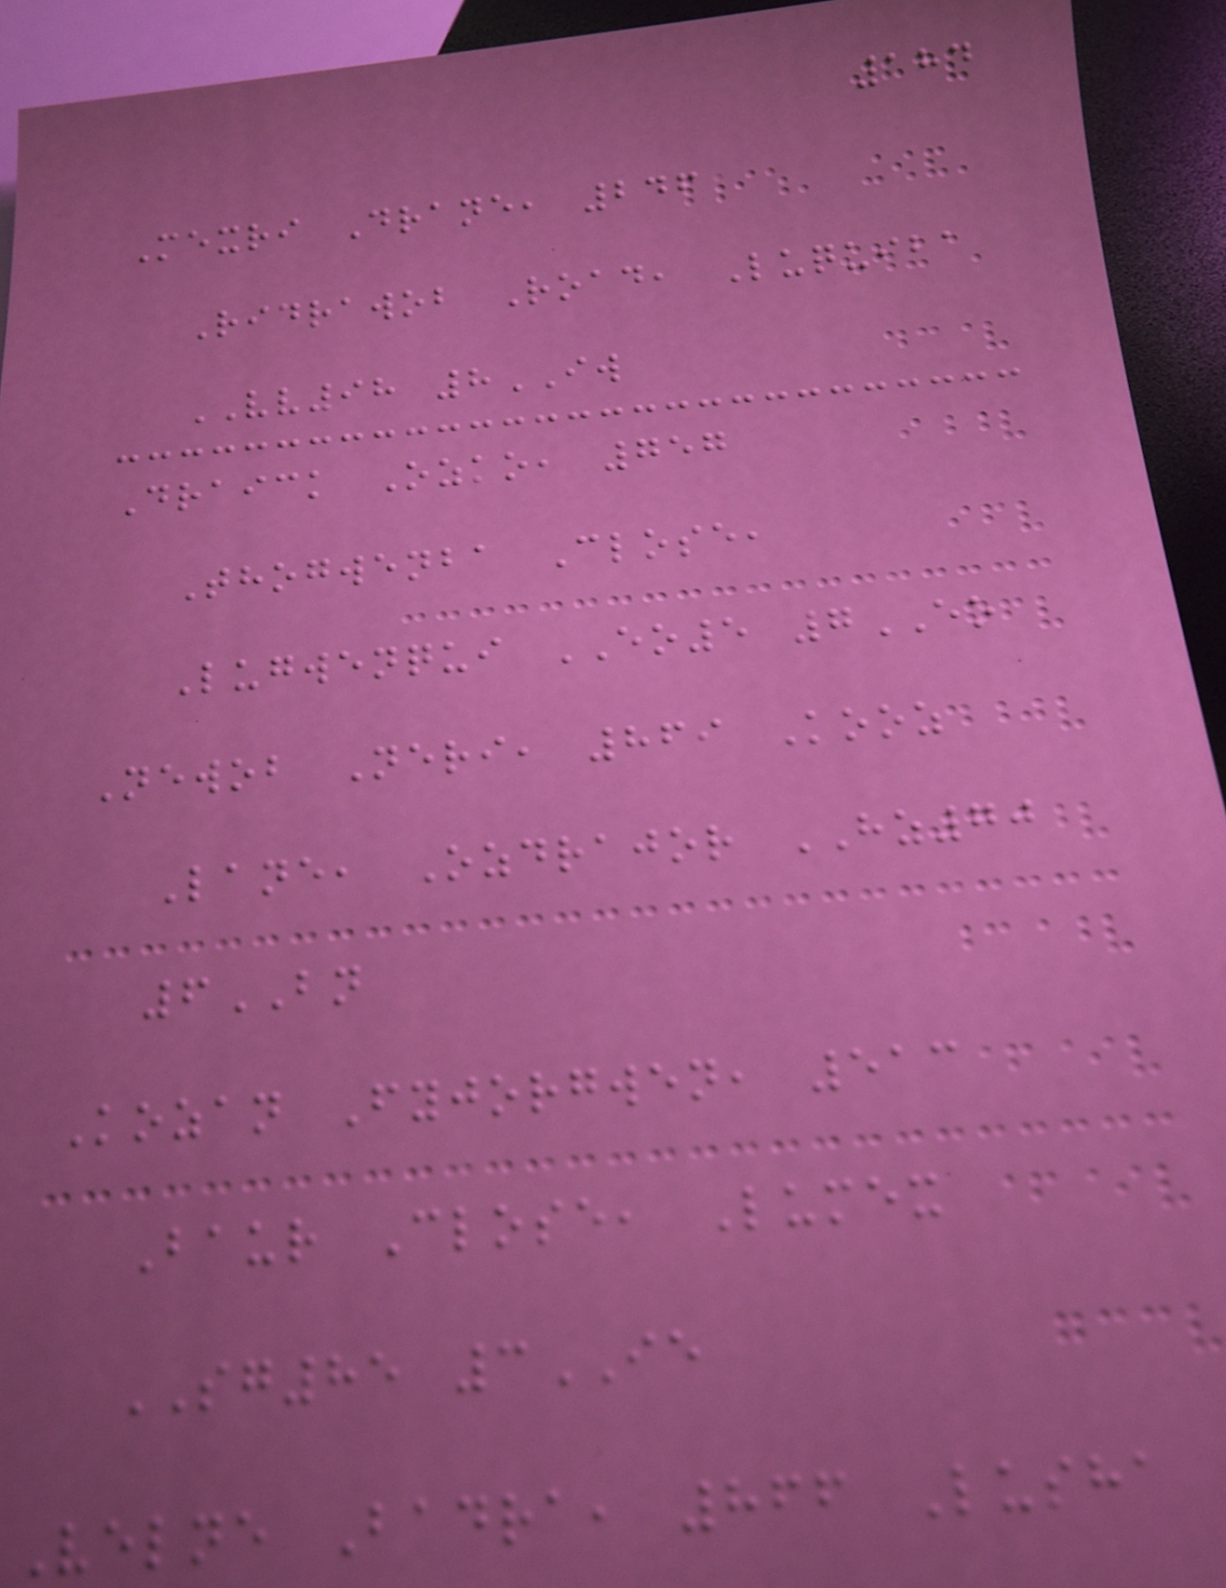184
Mexri Drane, 246
Ridrawob Road, Luquiba
VV98 8IW
Draick Ozko, 757
Thogwenba Close,
Lugwenqui EO5 7EO
Newob Neri, 869 Kooz
Lane, Ozdrajor HZ70
6BN
Kozan Fyjorgwen, 513
Baur Close, Lumex
SG85 3IE
Velne Badra, 866 Lusha
